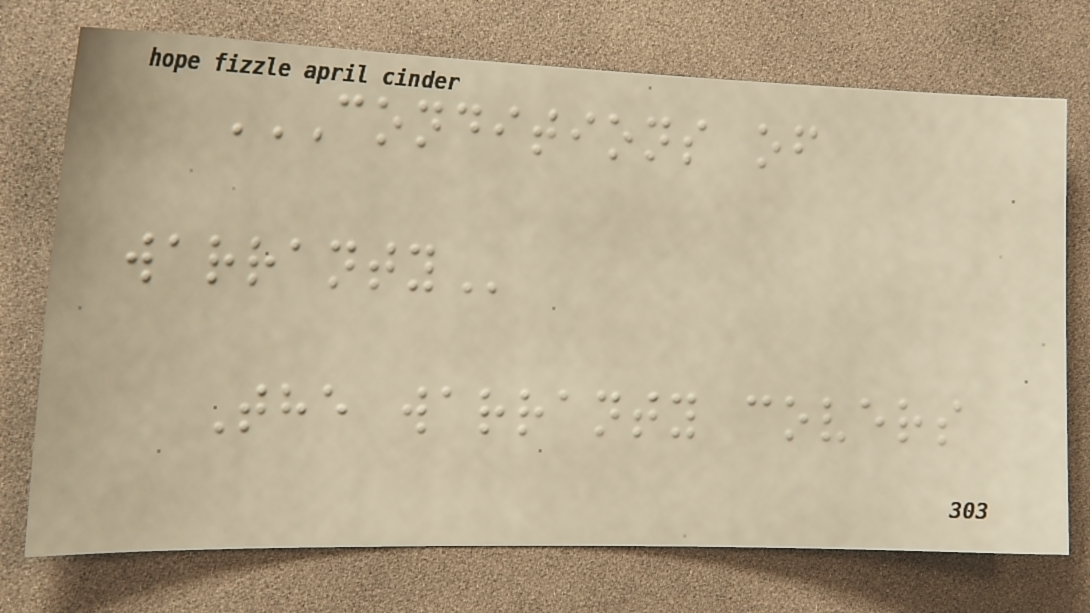CONDITIONS OF
WARRANTY
The warranty covers
